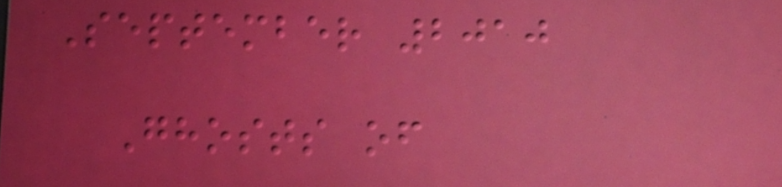September 2010
Ghosts of
